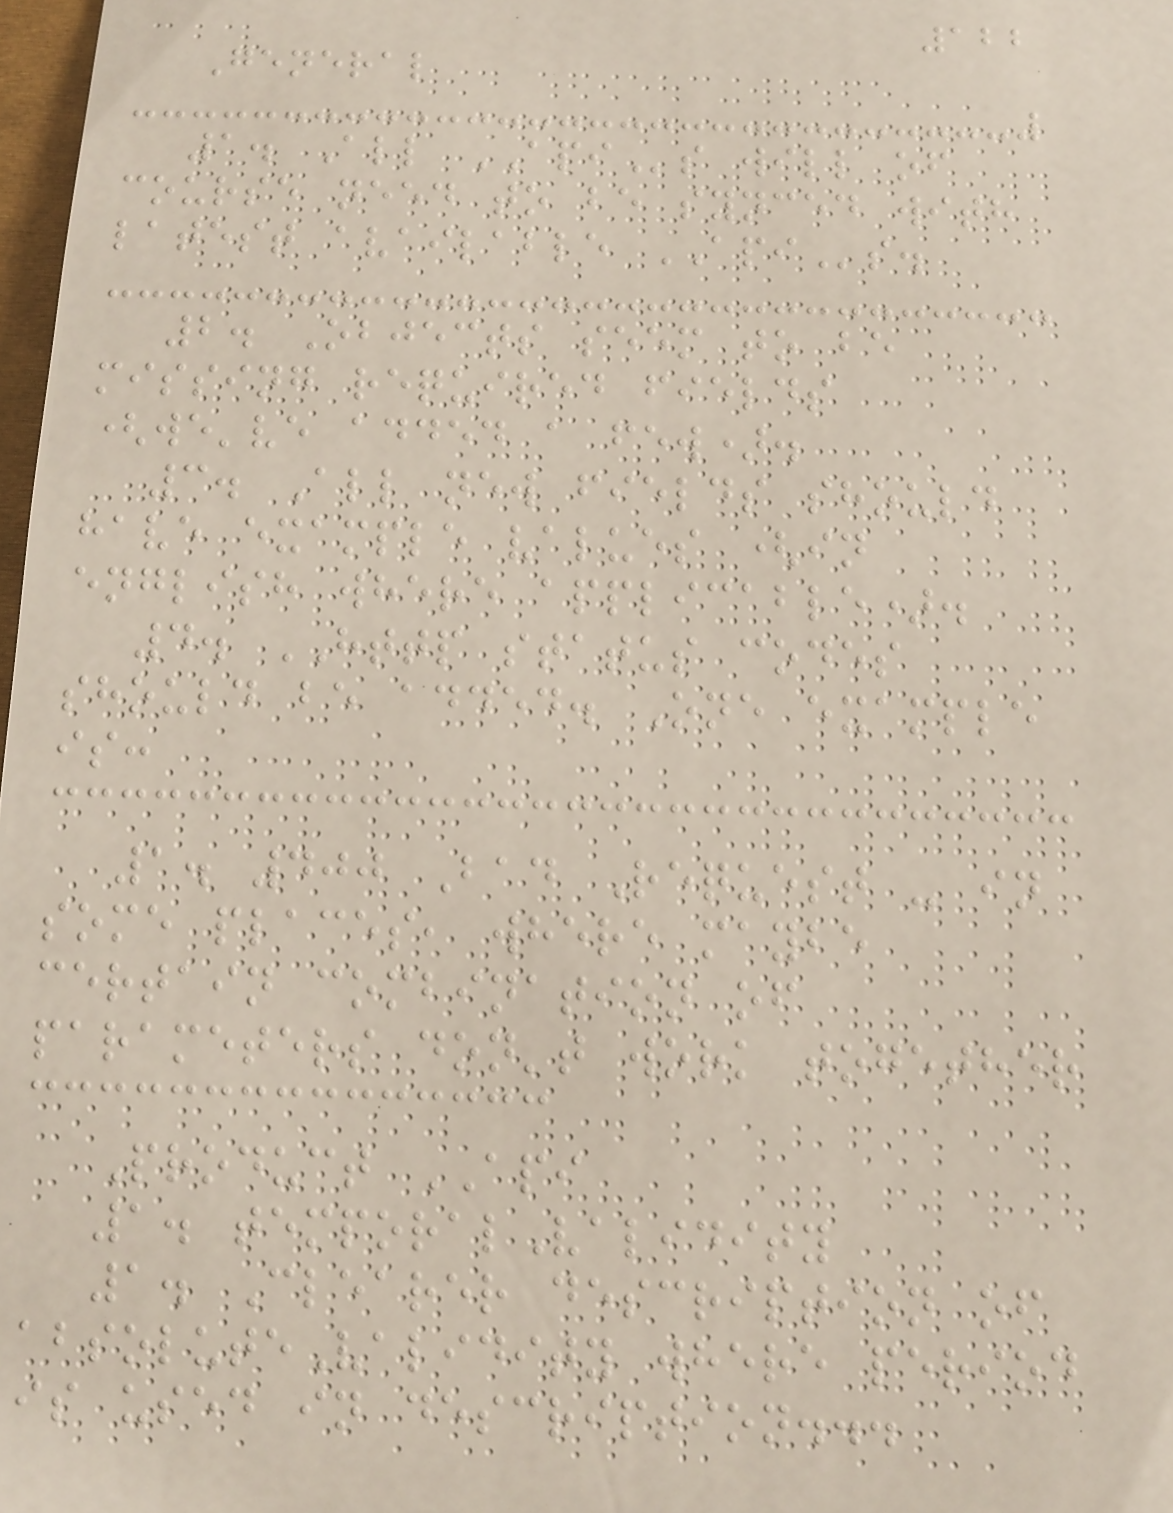122
General
1. All APIs will of
course need to be synced with
latest available APIs.
2. Objects seem to be
missing required fields
(we've added a few).
3. All new fields should
have example values (in
english where applicable).
4. HTTP status codes
should be added. One example
is:
1. 400 Bad Request - in
some places, where maybe
certain combination of
parameters don't work together
Product API
1. temporalValidity
1. Clearer description of
absoluteValidity where period
is used in description...
